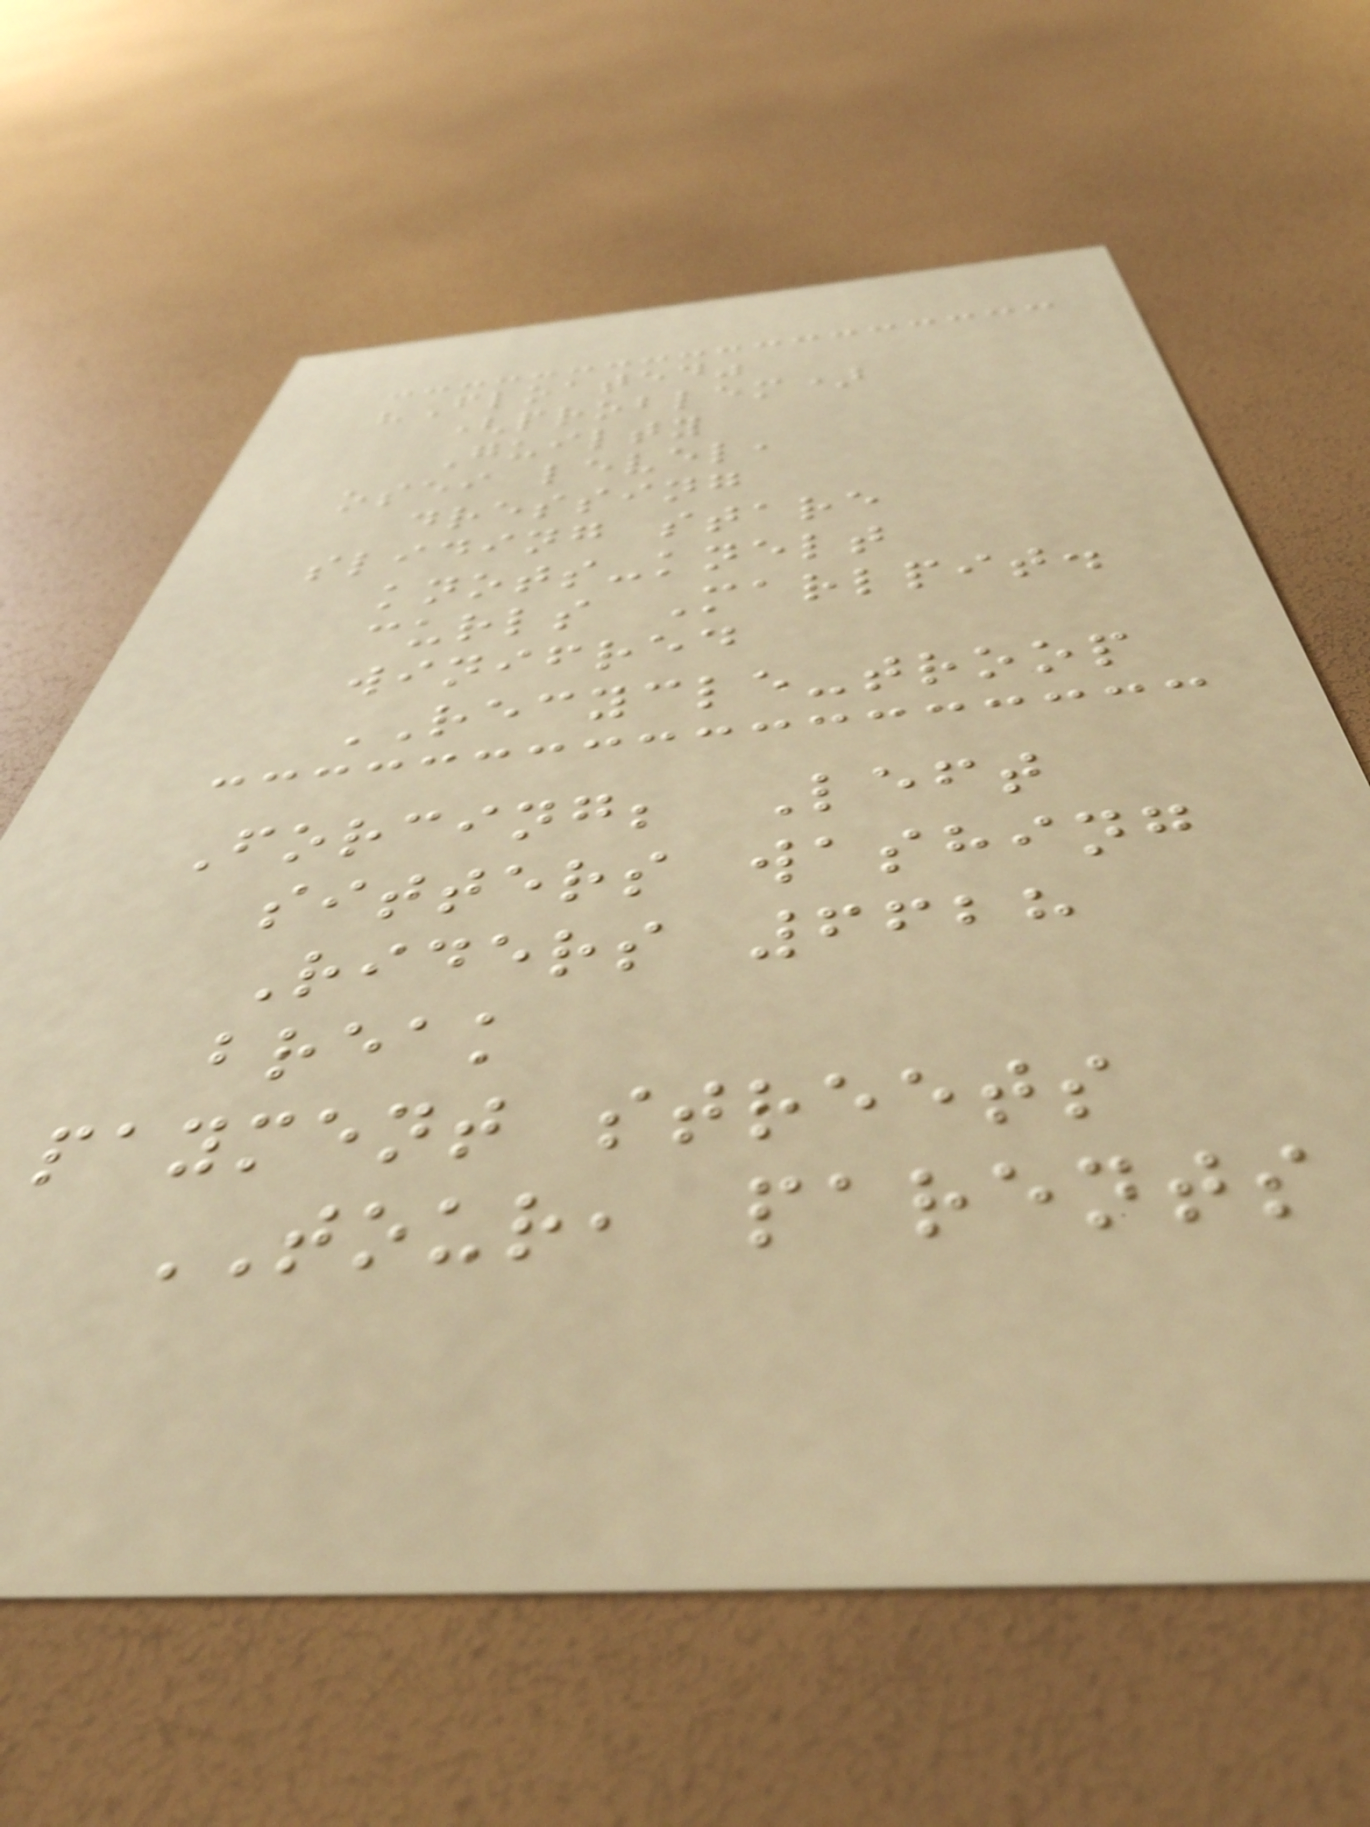"Floated"
(problem)
Guilty
osei level,
dressing
sliding stare
knots-knelt
curls Marlpit.
winifred
RECYCLE-troop
Forcing; Left
sitters washing
Riders 6628
break
payment streets
TOUR, parents
